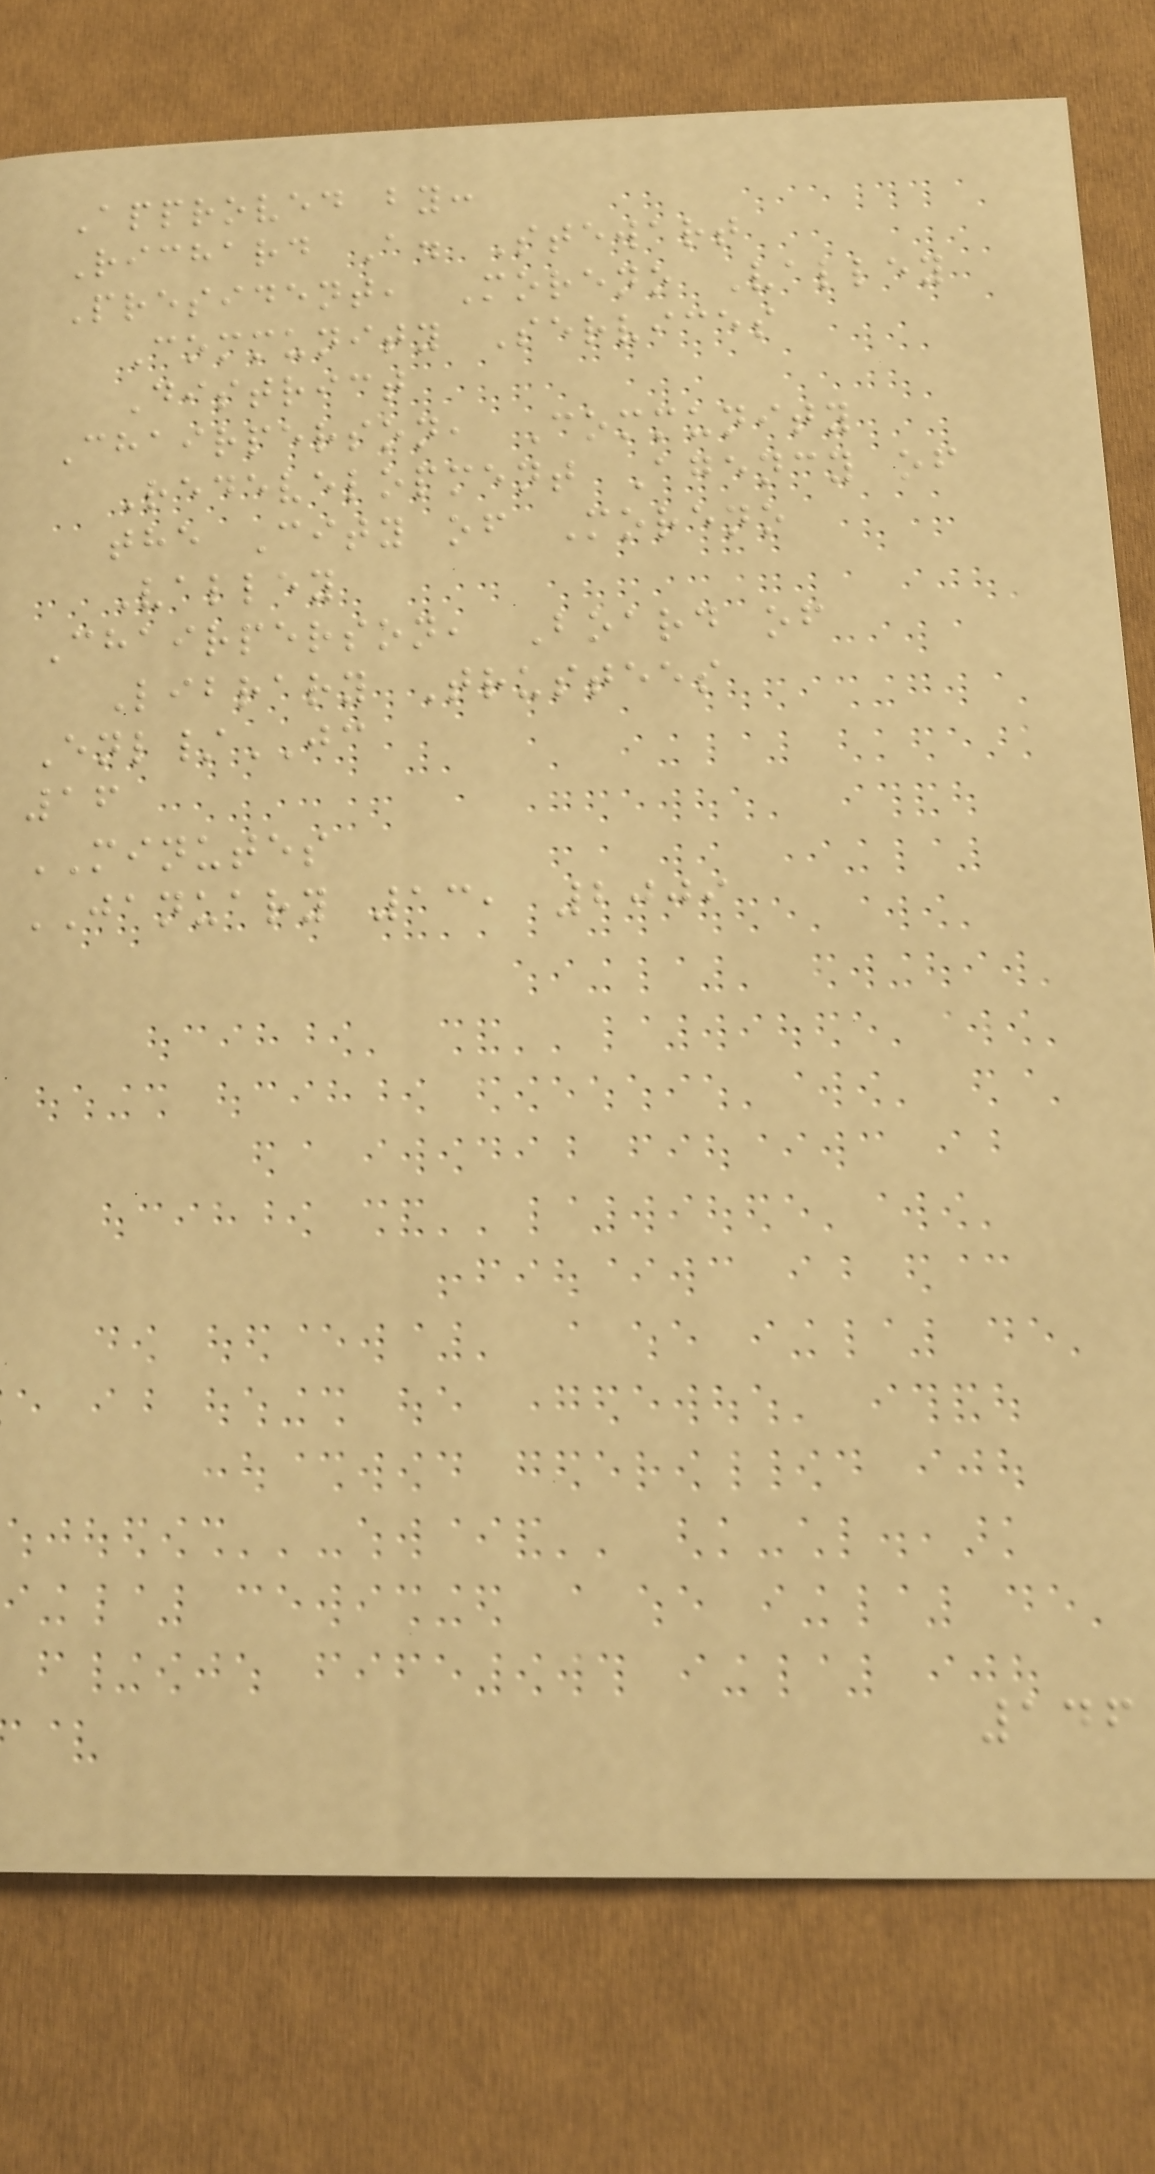Approved by:
Richard A. Stewart
President, Moreno Valley
Community Services
District
Chairperson, Community
Redevelopment Agency of
the City of Moreno
Valley
Chairperson, Board of
Library Trustees
Enl/JC
16
MINUTES
JANUARY 13, 2009
146
